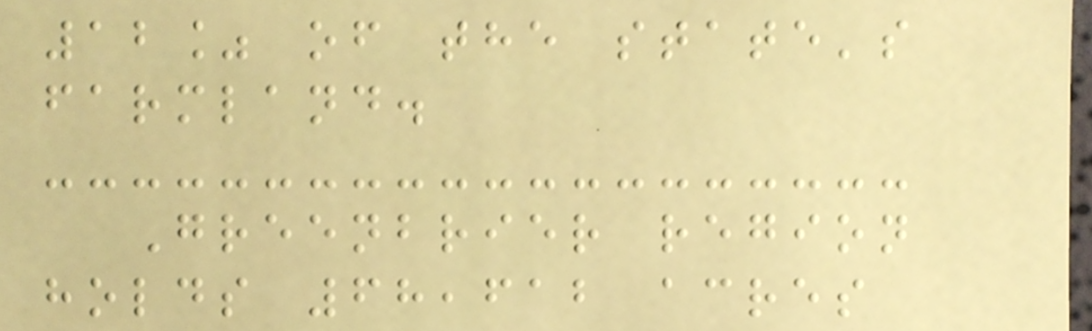12% of the state's
farmland.
Greenbrier region
holds 68,612 acres
